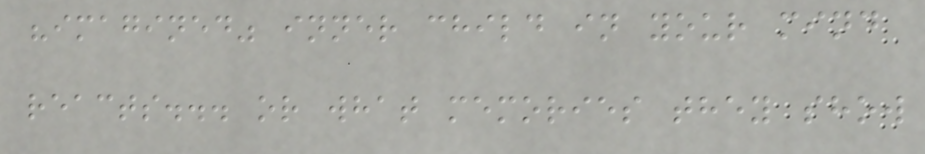"imagined" inner child in your mind
reacts... or what memories they show
